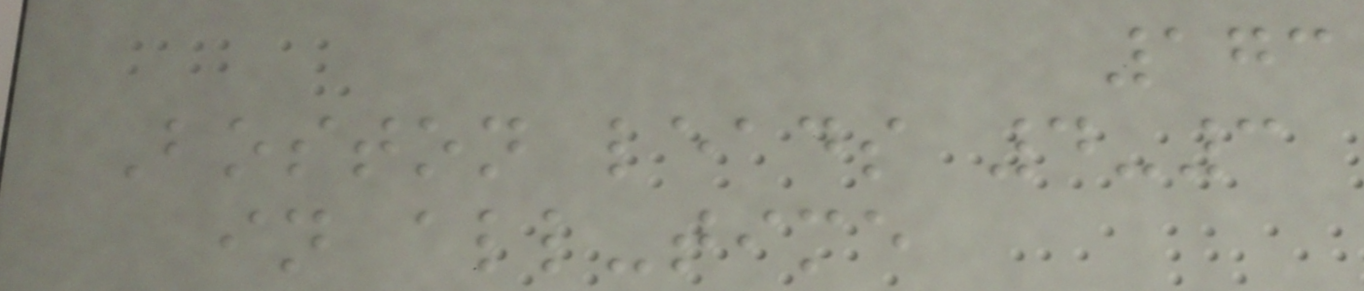173
Boston leads 4-3
in all-time
